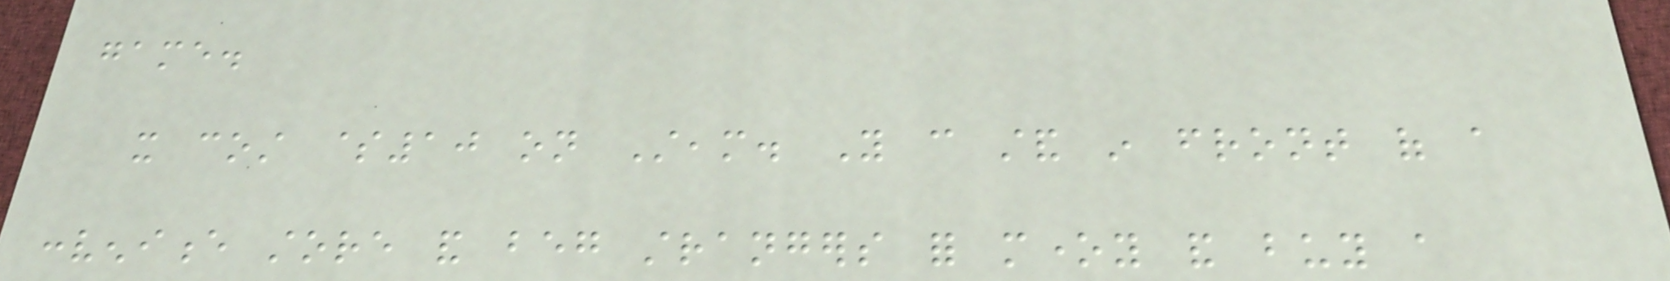game.
it cost $10 on Steam. You can stand in front of a
convenience store and beg strangers for money and buy a
